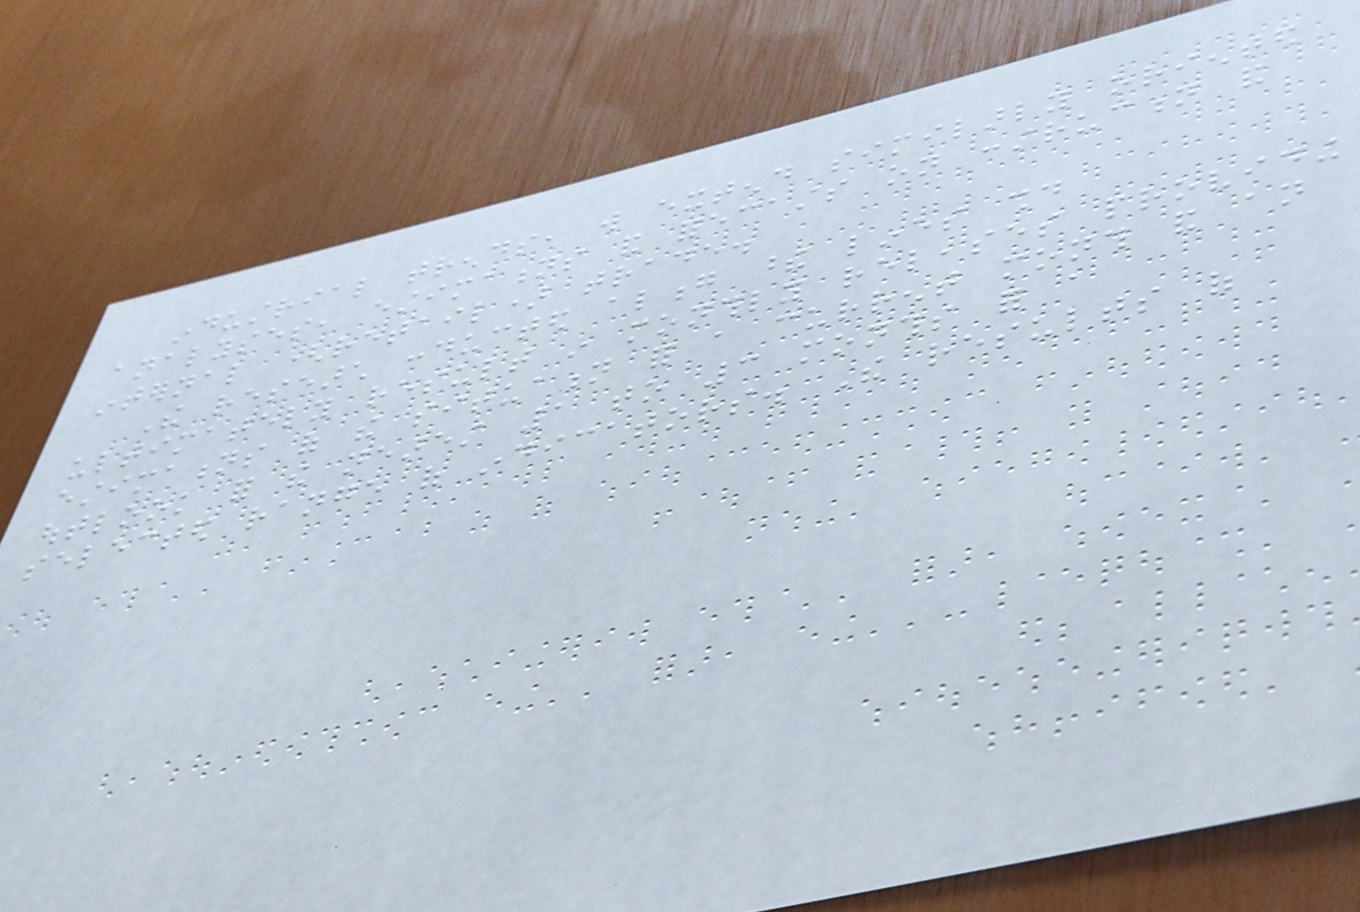industrial trends, will extend similarly oriented
analyses, estimations and forecasts on construction and
internal (retail) trade.
The research conducted along these lines should
ultimately result in monthly releases providing
estimations of the situation for a current month and an
outlook for the nearest 1 to 3 months for a
selected range of indicators. The results of
